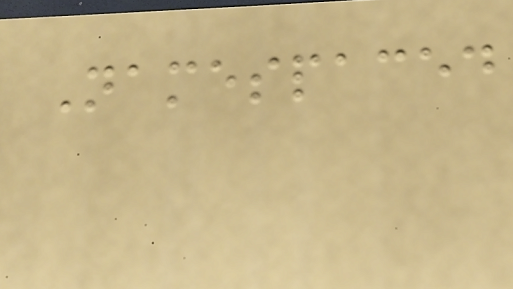Namespaced
